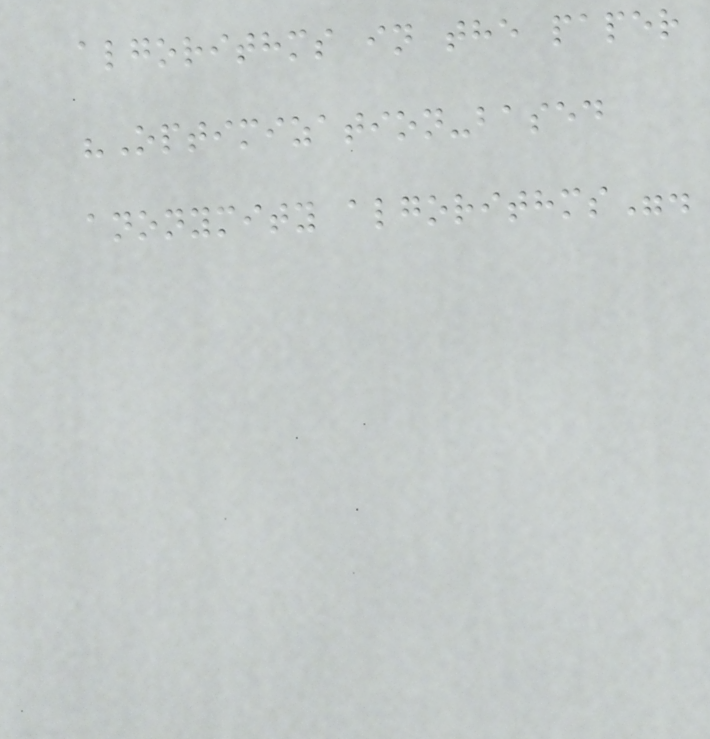algorithms in the paper
"Optimization-based
anonymity algorithms".
